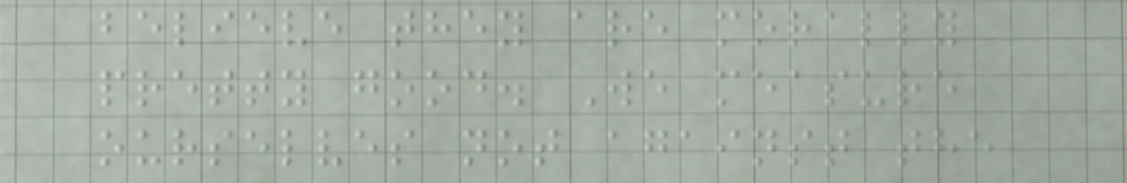believe they are morally
pretty good. We measure
ourselves not against the
